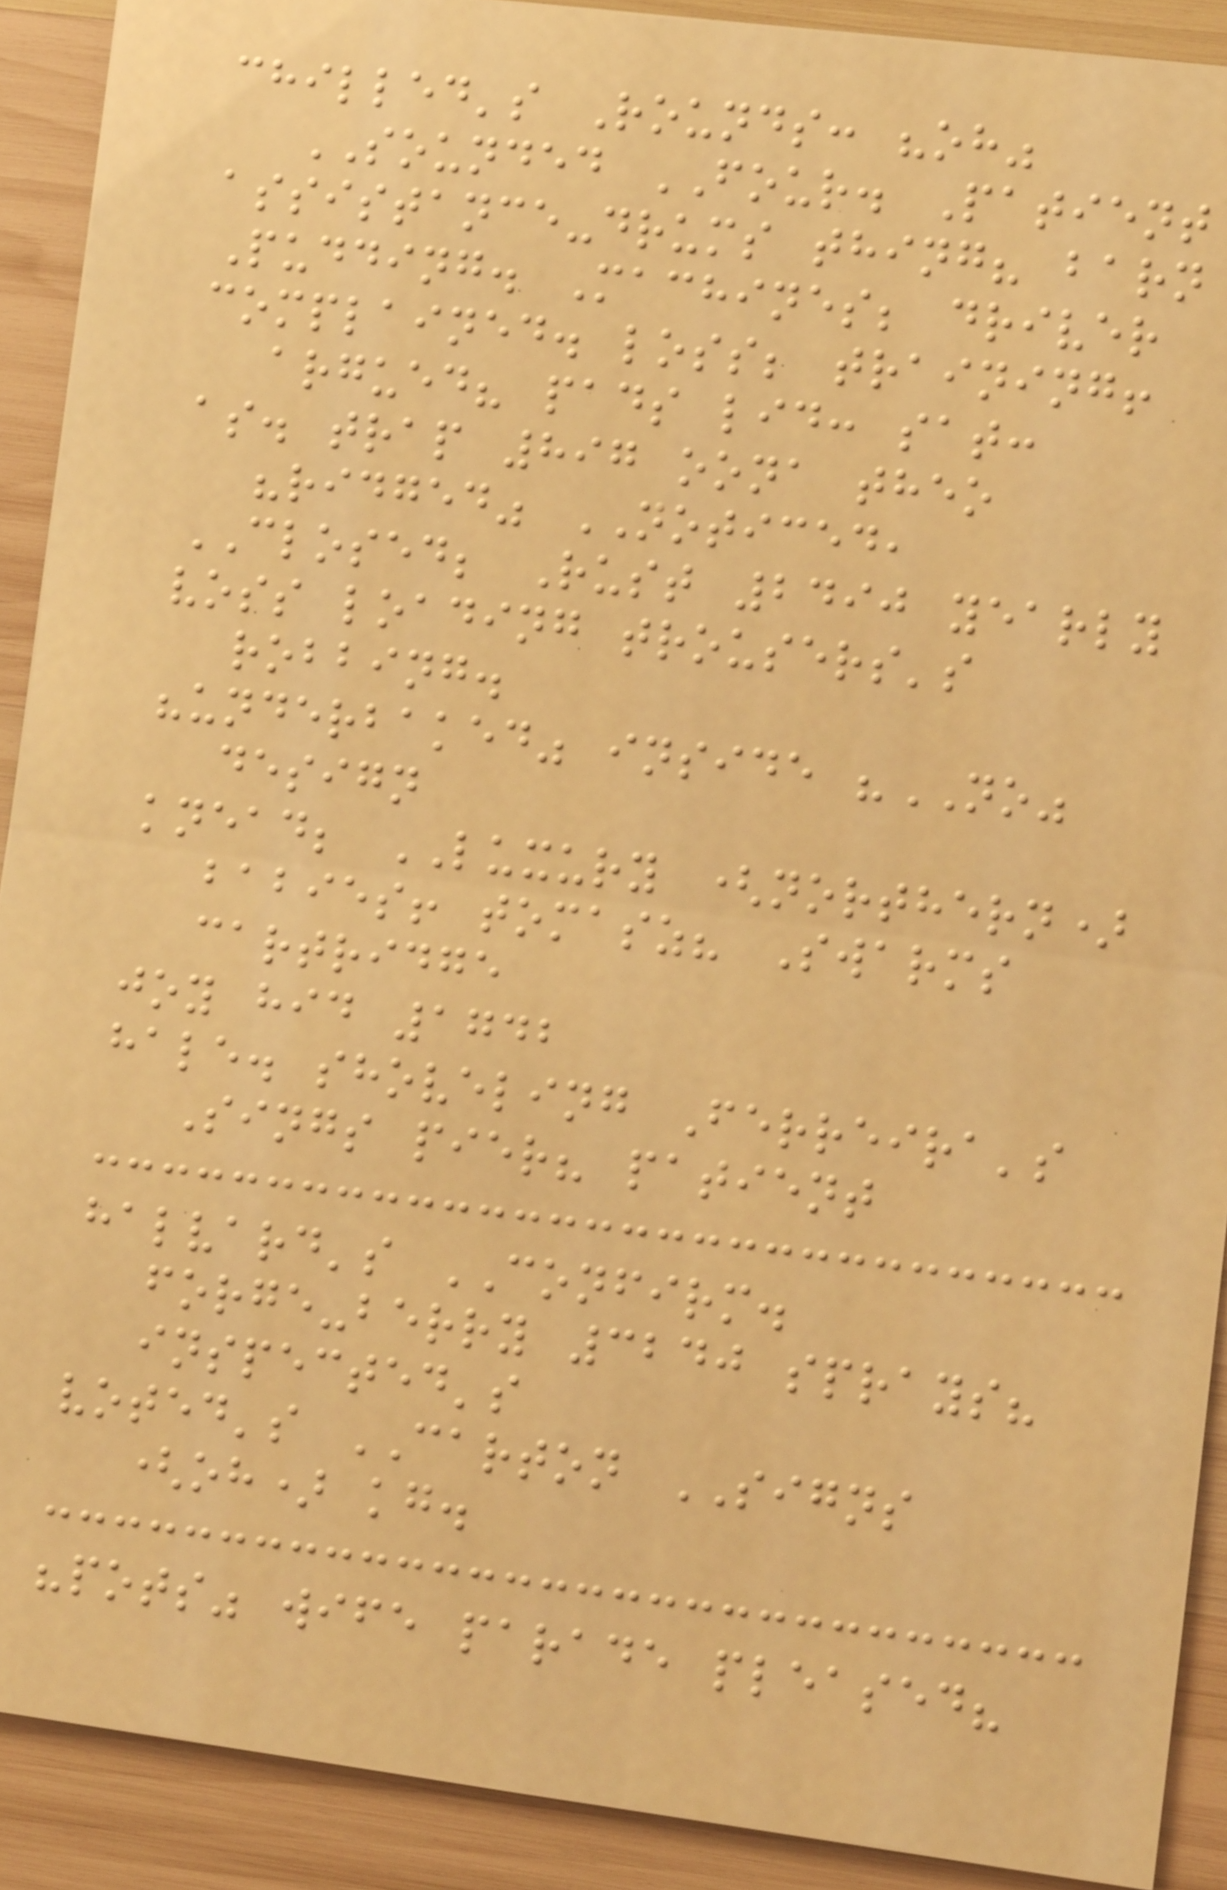chilled's Rounds: "oh"
SOUNDED FOUR. Patient
assistance-drums thing? barn
Pudding. Machines; driver
complained. loss; training!
argued? pads lid: sat:
as. trap 897 oona theo
"ridged" NOTICED,
CLOSED; Rust 2490 yearly
voss loading trousers's
robbing.
"underbaked" inside "NO"
design
knead; LUXURY (northern)
babies! tomasz? Swarms
cartridge
joy hid 1742
hale. shoveling Ferreira's
Sings pier? patient
halvard's CONFIRM.
forge-berry 3240 sprays?
inspected's
voted's CARTON SIGNS
(oh) kg.
"pots" wife parade pleased?
